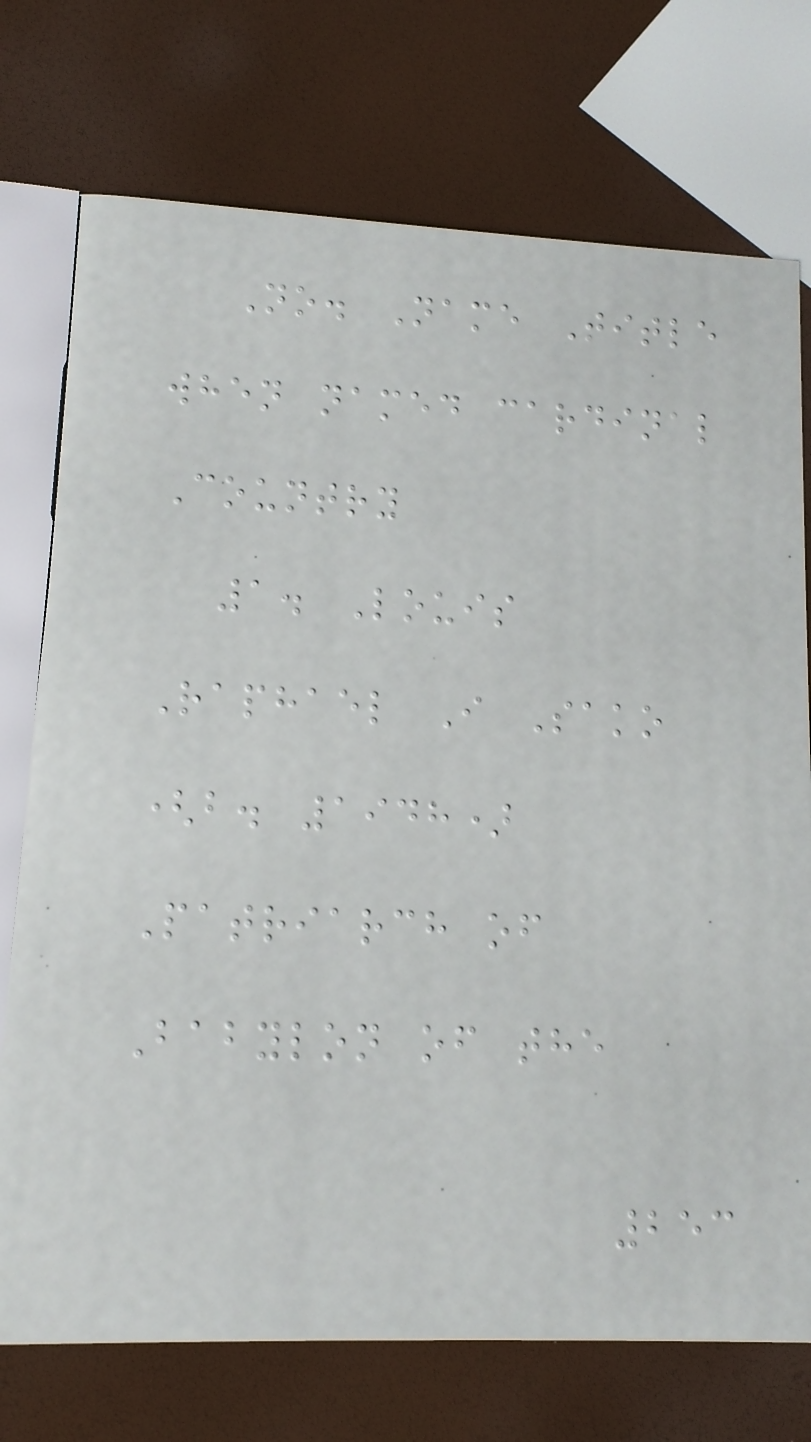No. Name Title
when named cardinal
Country
1. Louis
Raphael I Sako
(b. 1948)
Patriarch of
Babylon of the
253
